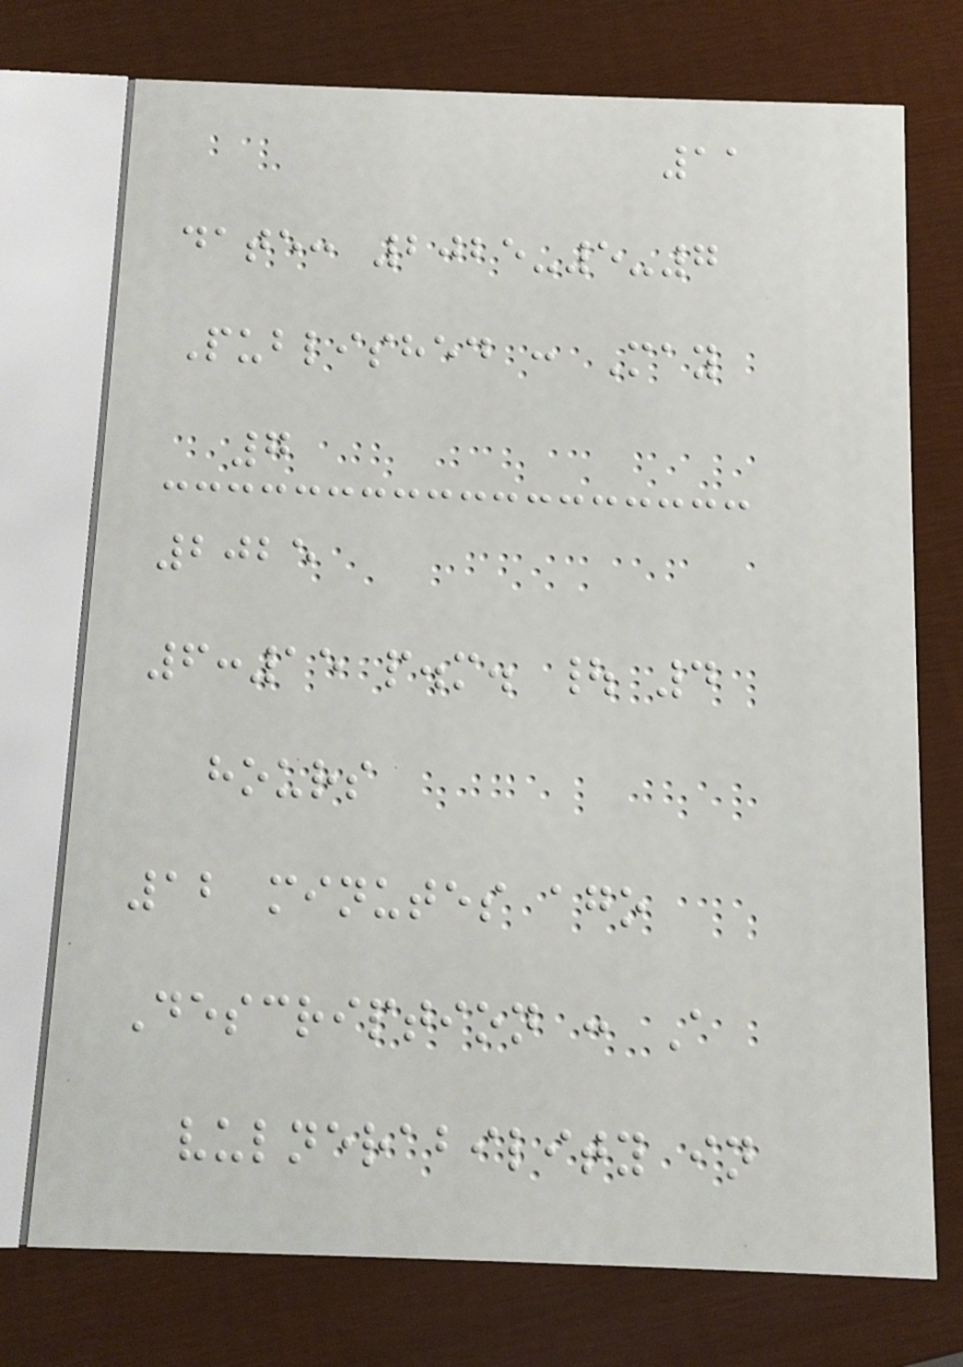11
date: 2025-5-7
Published : May
7
2025
6:15 p.m. | 4
hours
12 minutes ago
Description : A
vulnerability in
